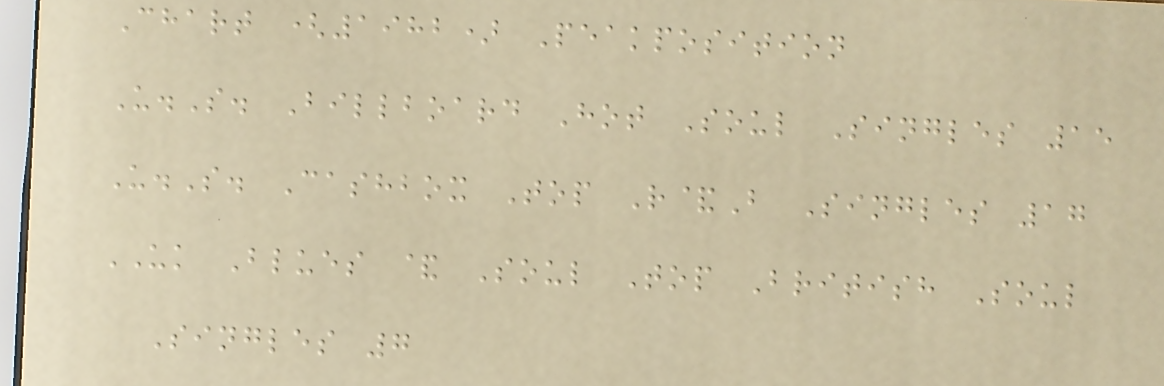Chart (1982) Peakposition
U.S. Billboard Hot Soul Singles 15
U.S. Cashbox Top R&B Singles 17
UK Blues & Soul Top British Soul
Singles 7
